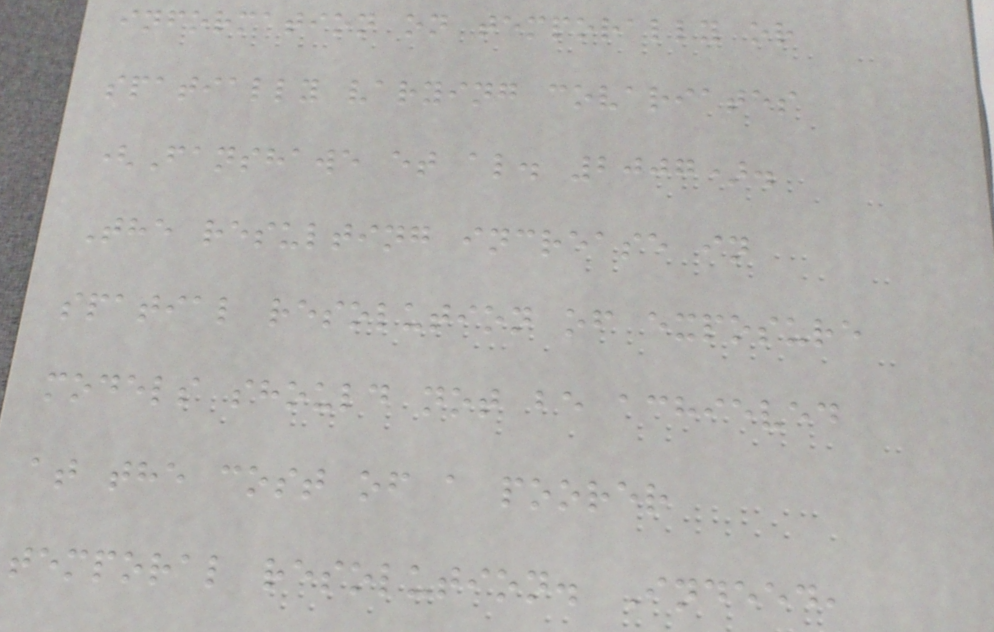information on temporally or
spatially varying covariates
(Fanshawe et al. 2007).
The resulting increase in
spatial resolution of exposure
models should not be achieved
at the cost of a poorer
temporal resolution. Indeed,
